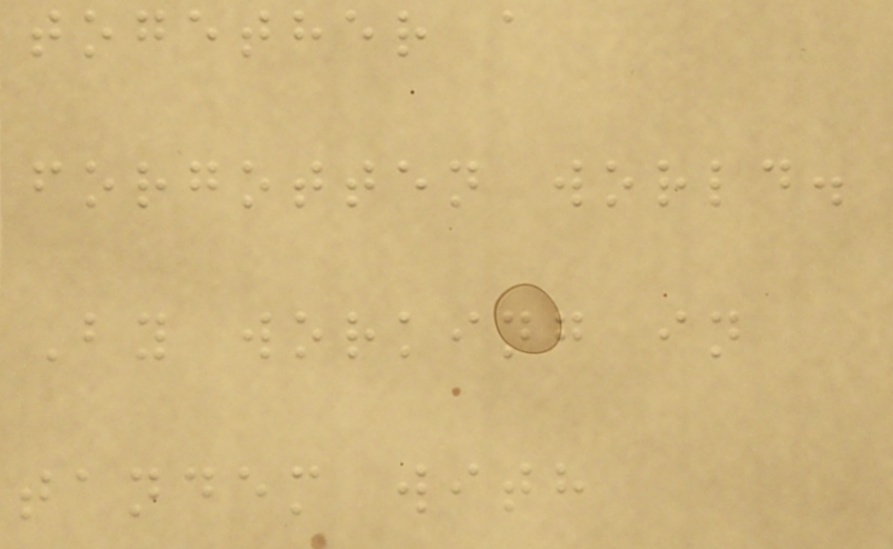together a
forgotten world.
By working in
tandem with
